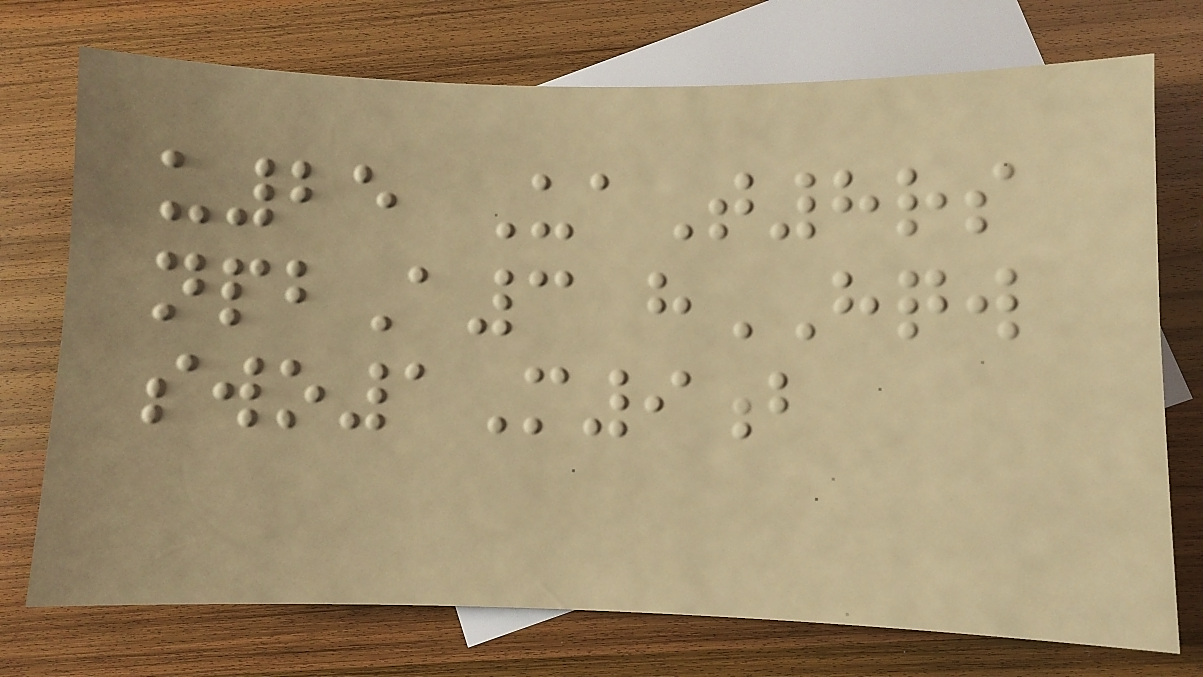u25 UaT8rs
npbA3 hHQW
swo1M9b
